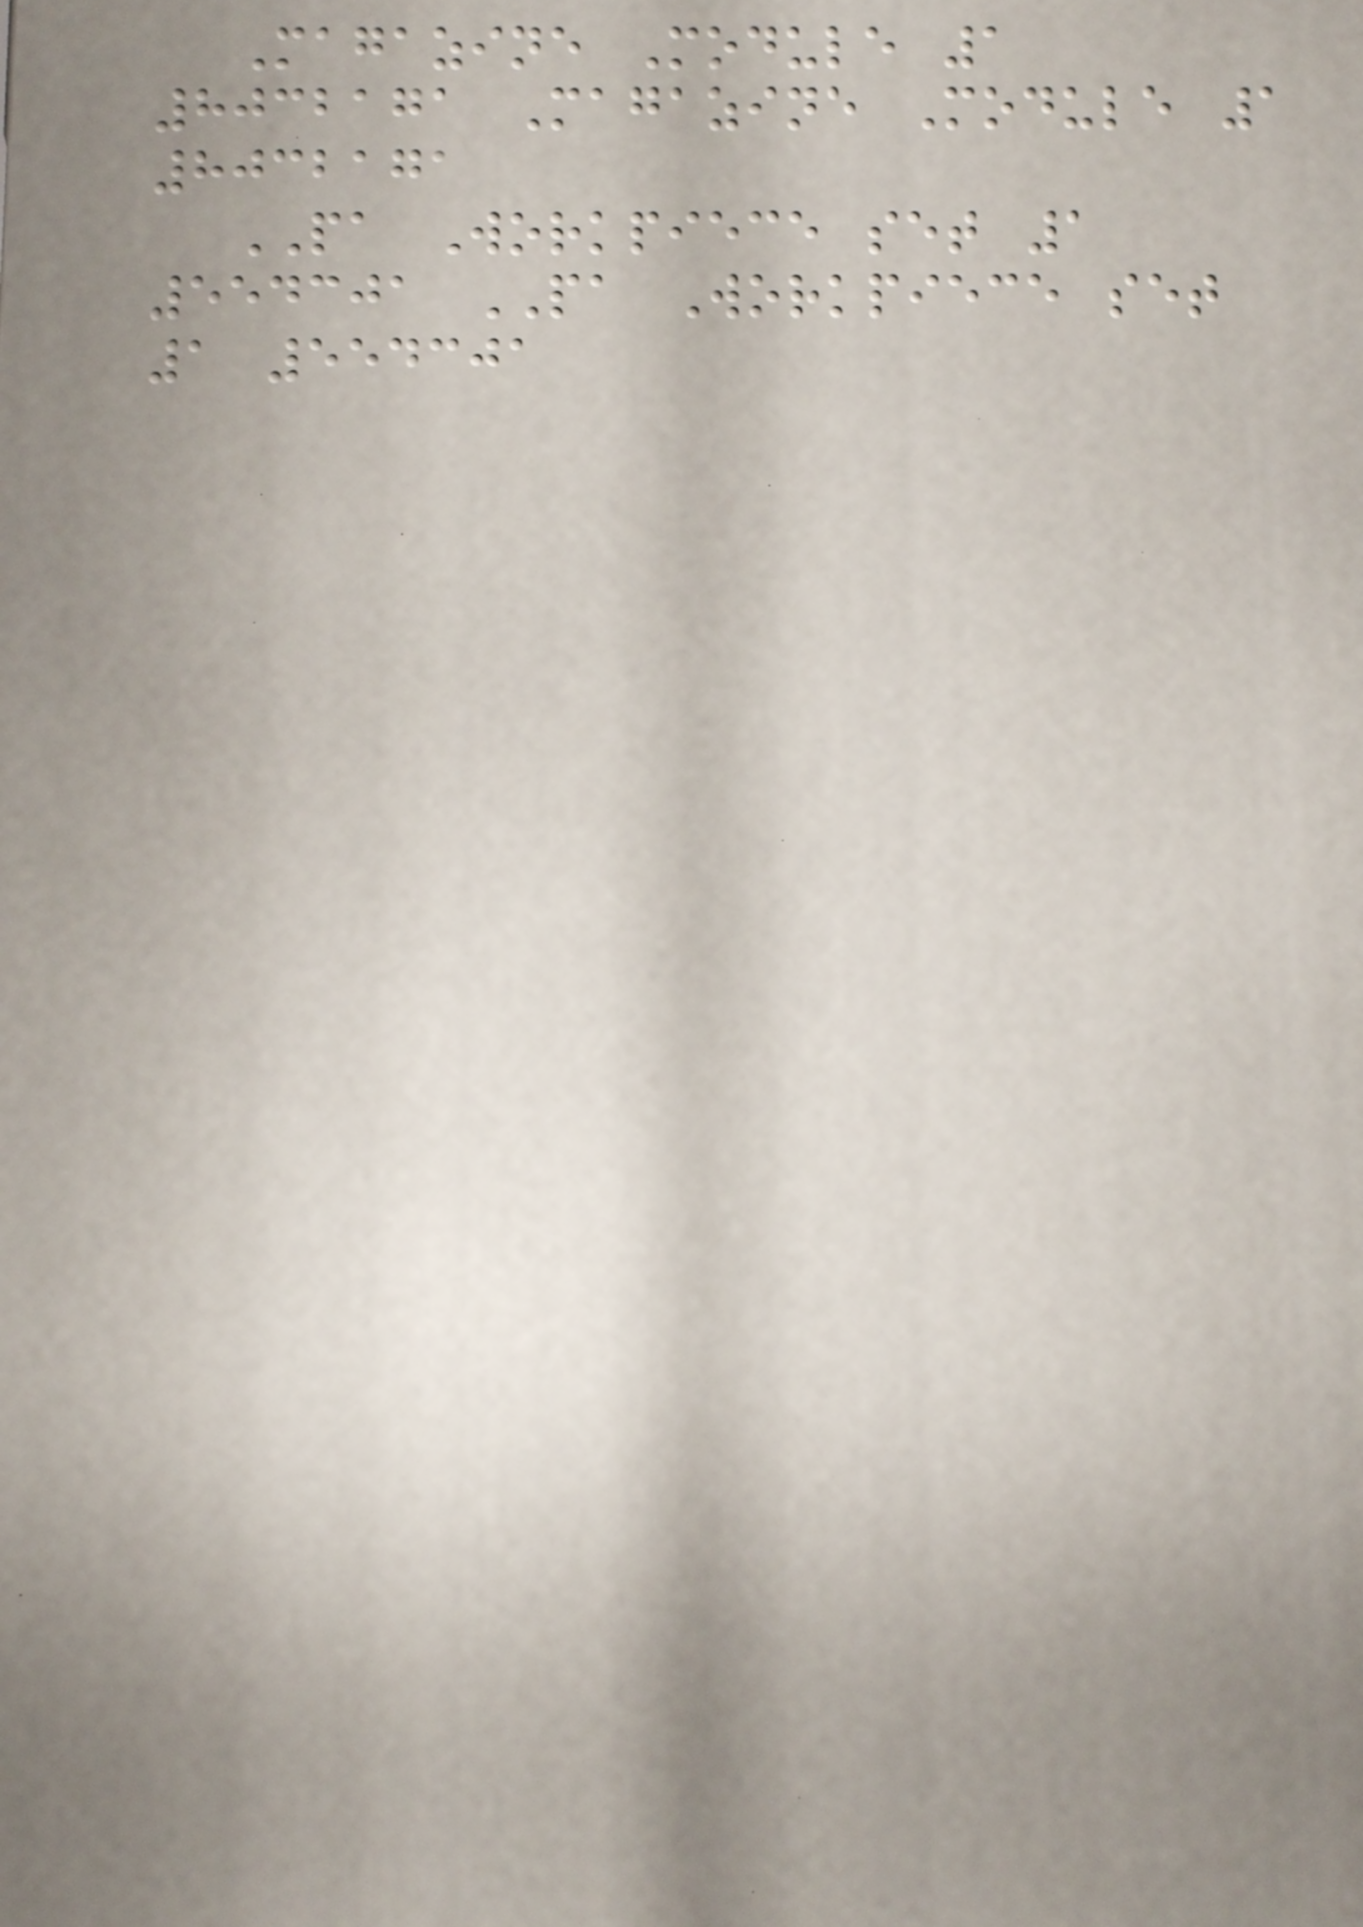Magazine Module 1
8032171 Magazine Module 1
8032171
PA Workpiece set 1
554301 PA Workpiece set
1 554301
